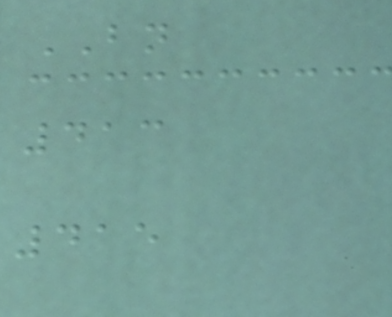BN
413
415
